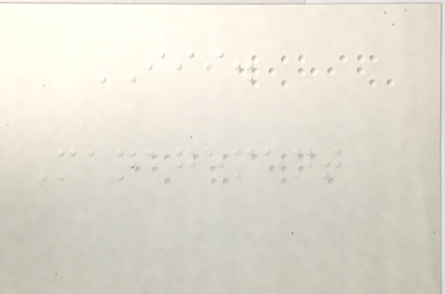III.
Management
